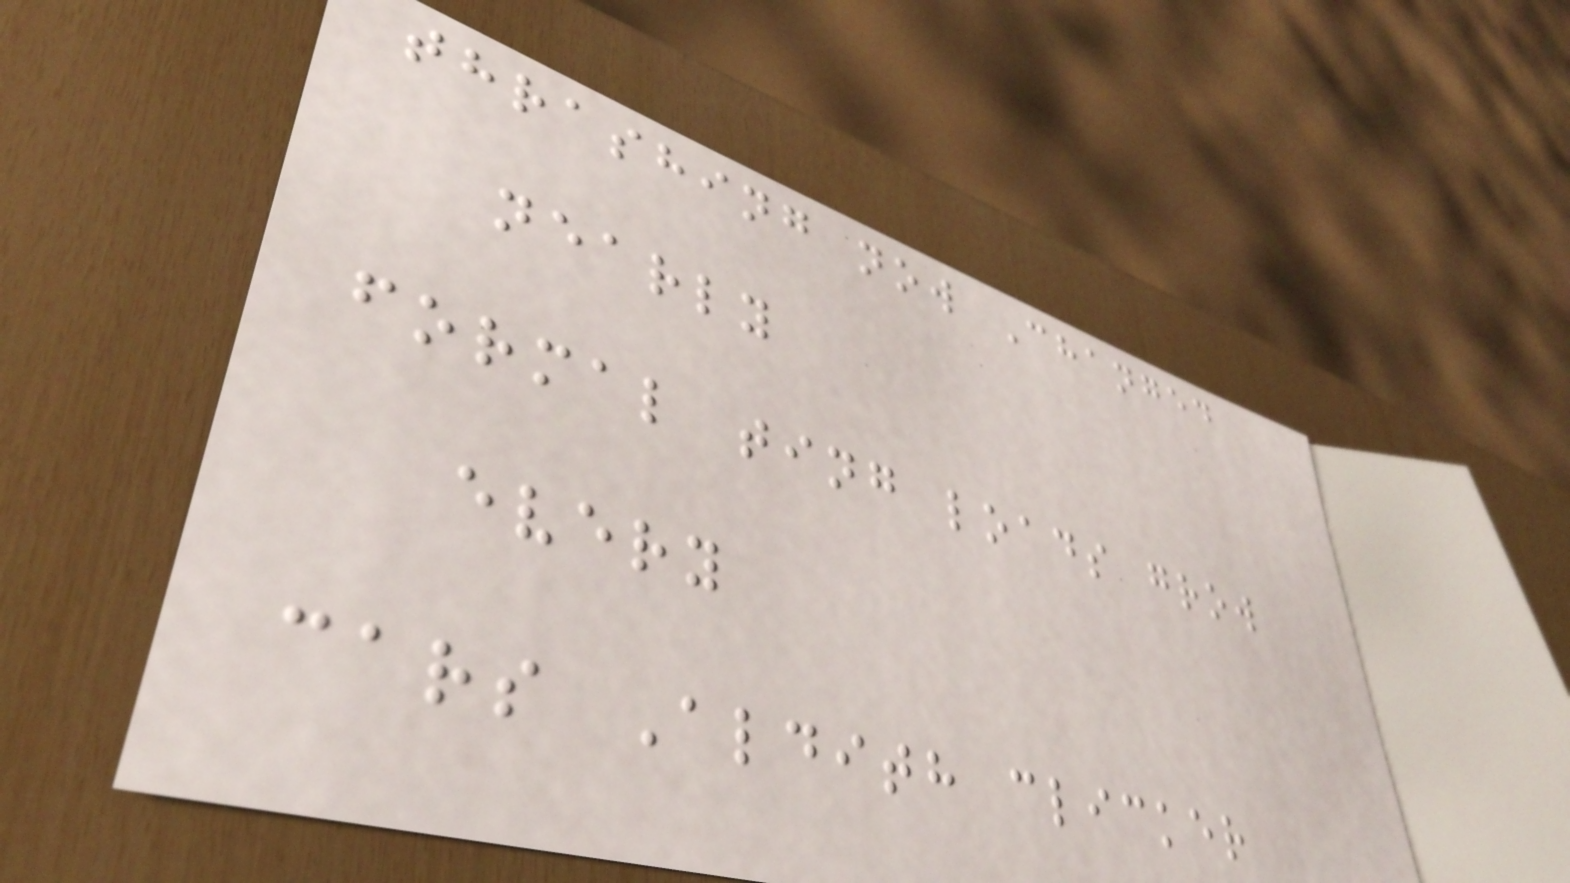thrashing now Changed
nearly
formal ting loads grow
every
cars Aldith clicker
